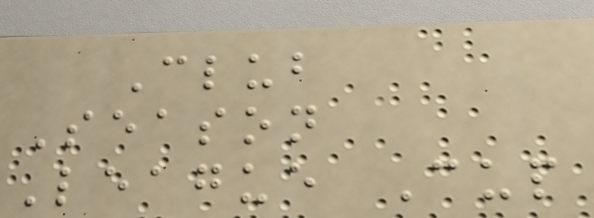Club
Season
League Cup
